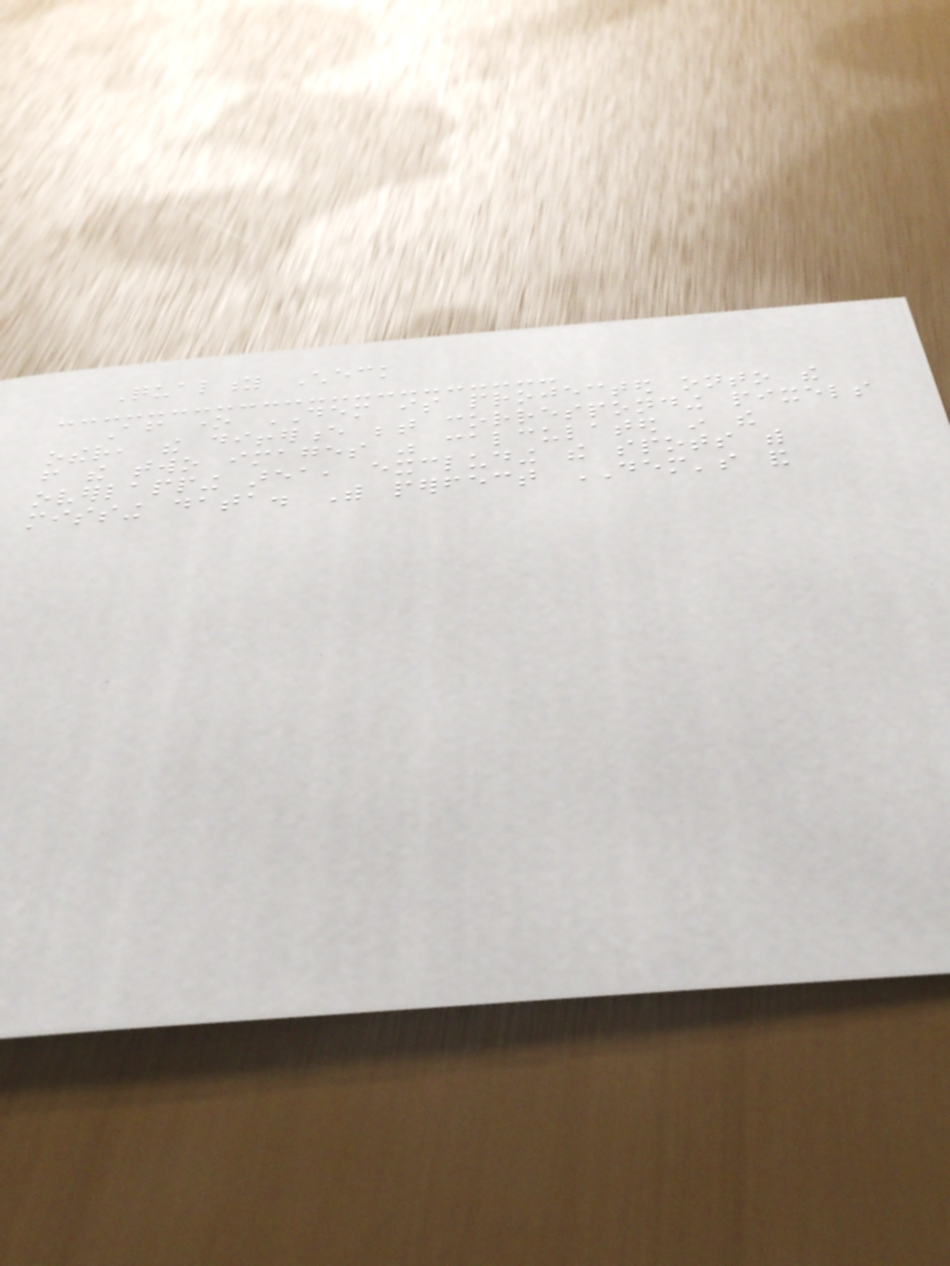Quality Check
After one DEM is projected onto the
other, the difference between corresponding pixels
from the two images was calculated in the
overlapping area, excluding the spots with
missing data. With perfect DEM's and
